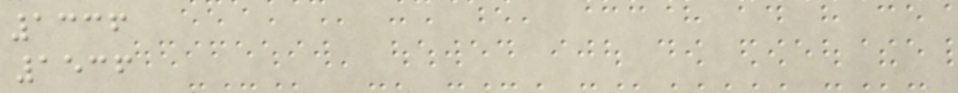1336
1536
